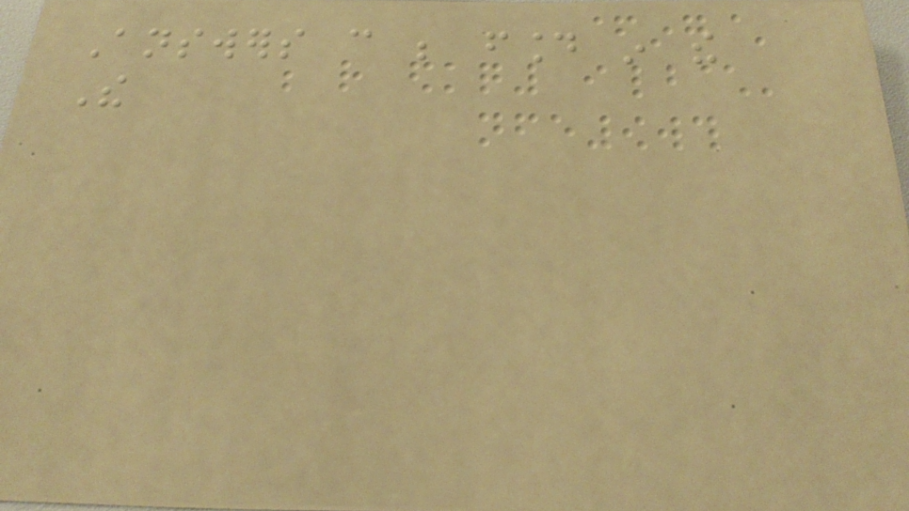Answers can be found in the
The
